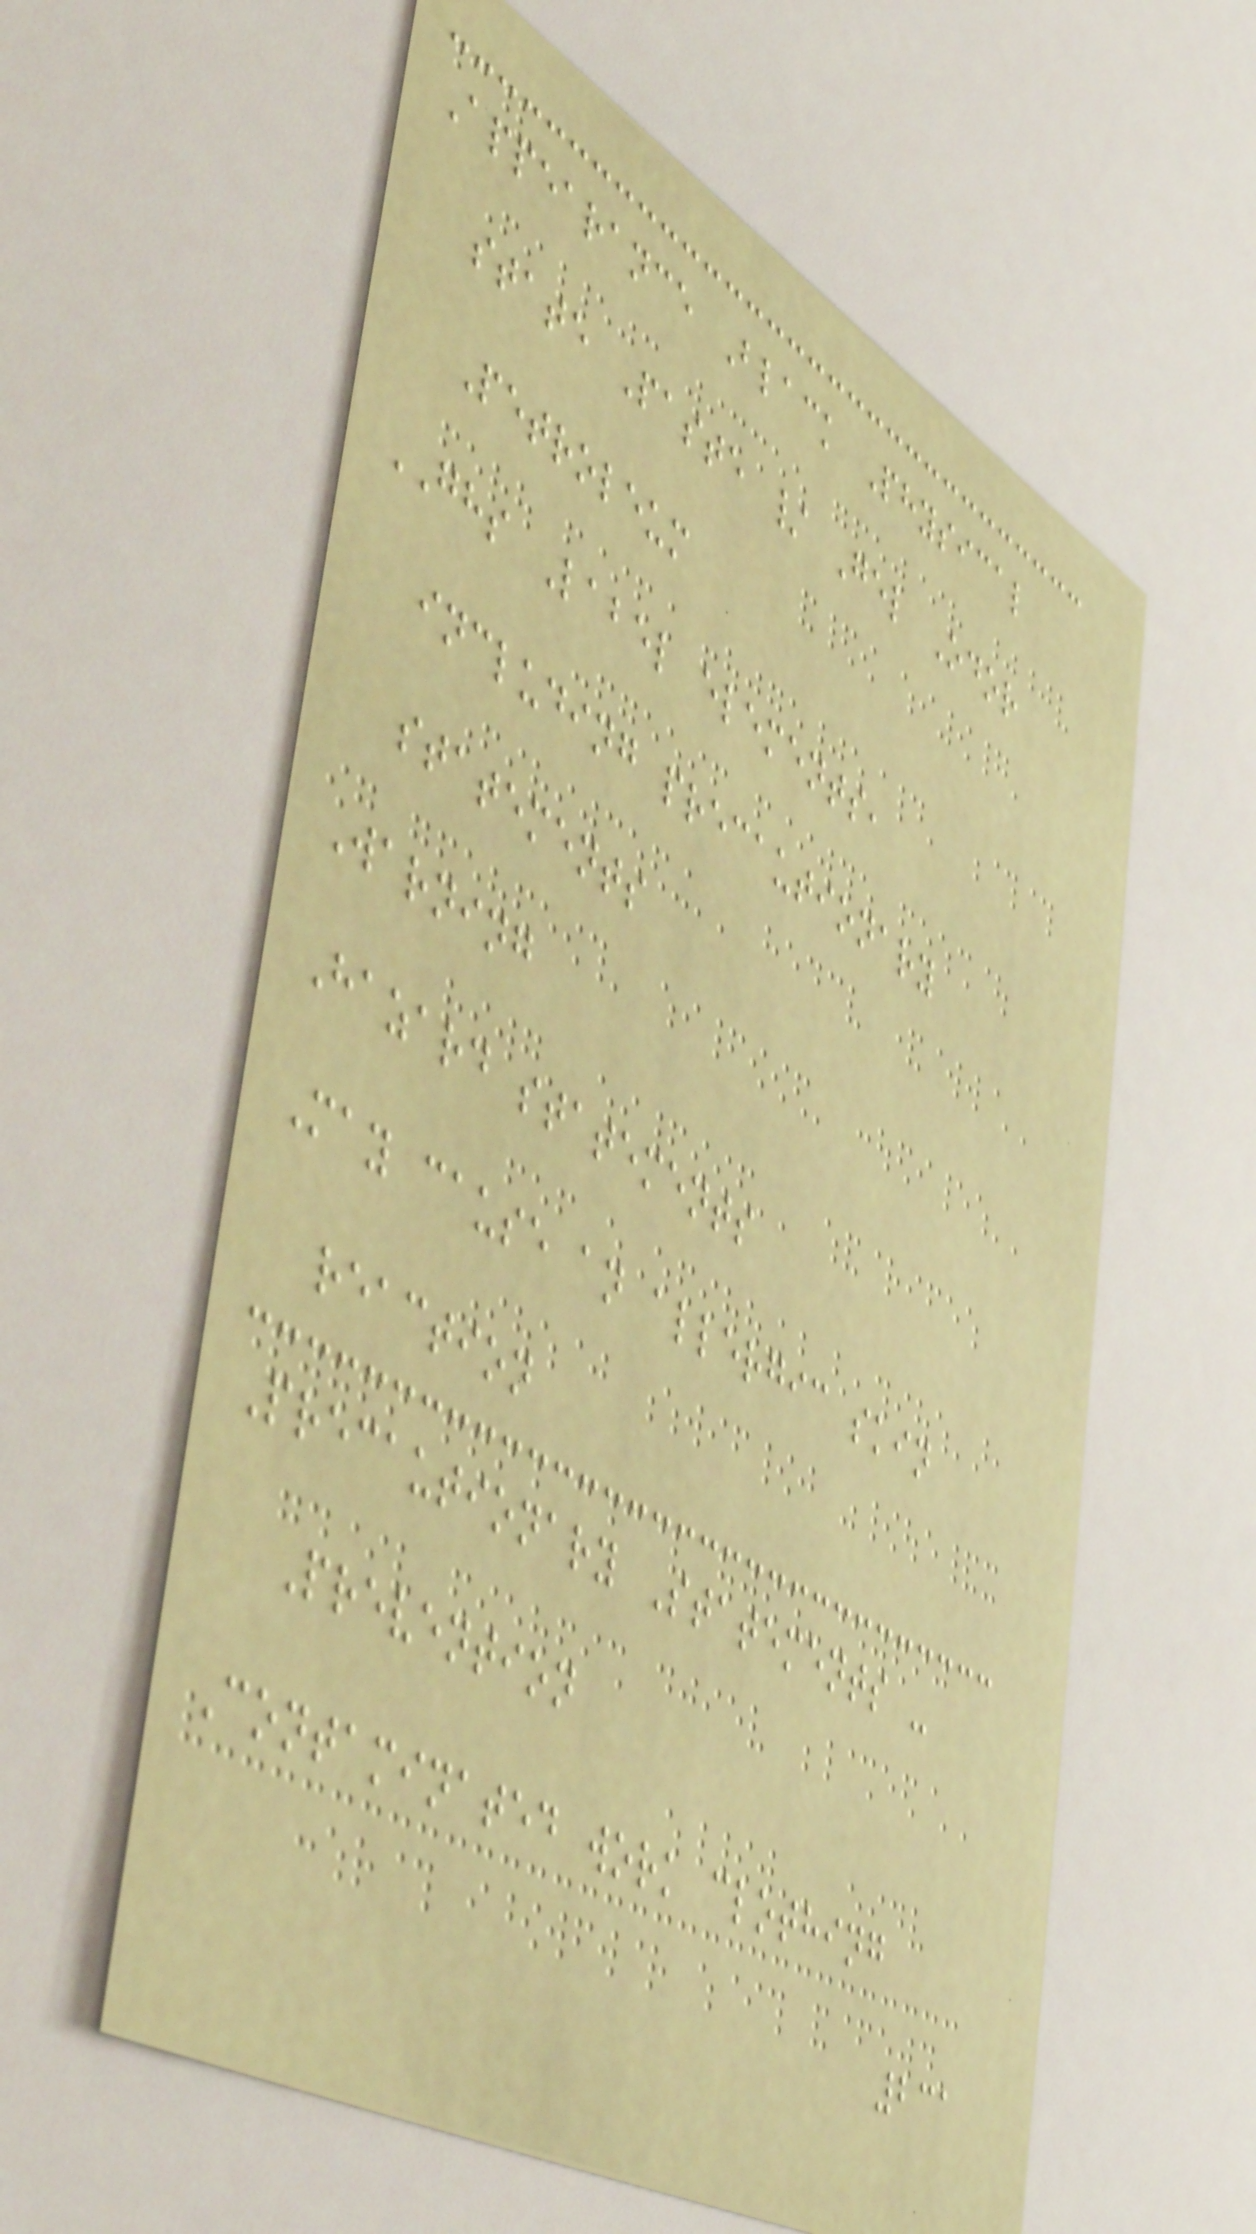Appearance Black Physical
state Paste / Gel Odor
Petroleum
GHS Label elements,
including precautionary
statements
Warning
Hazard statements
May cause an allergic skin
reaction
Precautionary Statements -
Prevention
Contaminated work clothing
231
